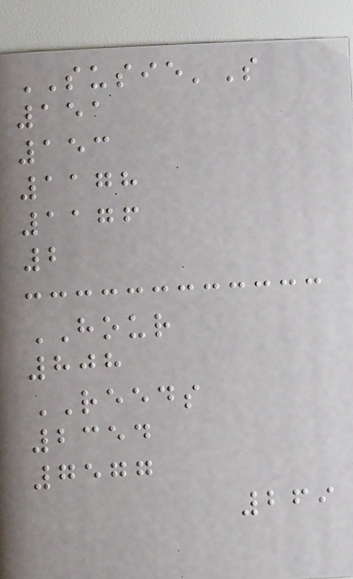SUSIE'S
151
153
1178
1176
2
HOUR
808
REEDS
2354
7577
269
